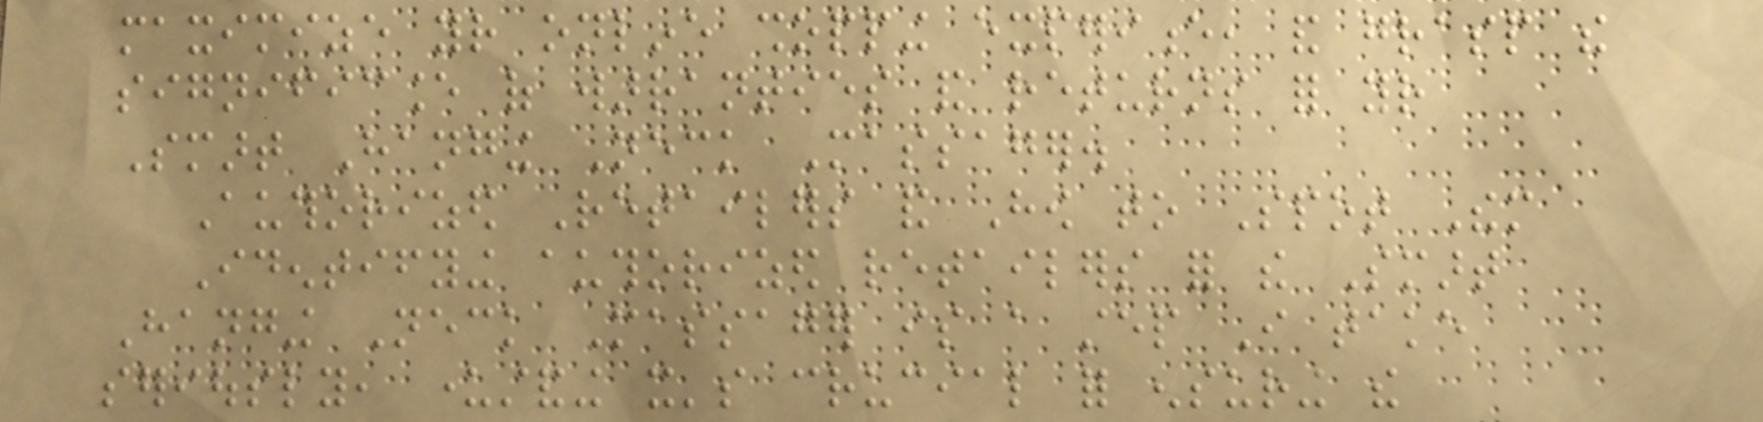maximize your online shopping experience, and grasp the
significance of warranties and returns for your
Smart Hanging Neck Massager.
Authorized Retailers and How to Spot Them
Identifying authorized retailers for the Smart
Hanging Neck Massager is a step I take
seriously, understanding it's crucial for ensuring the
